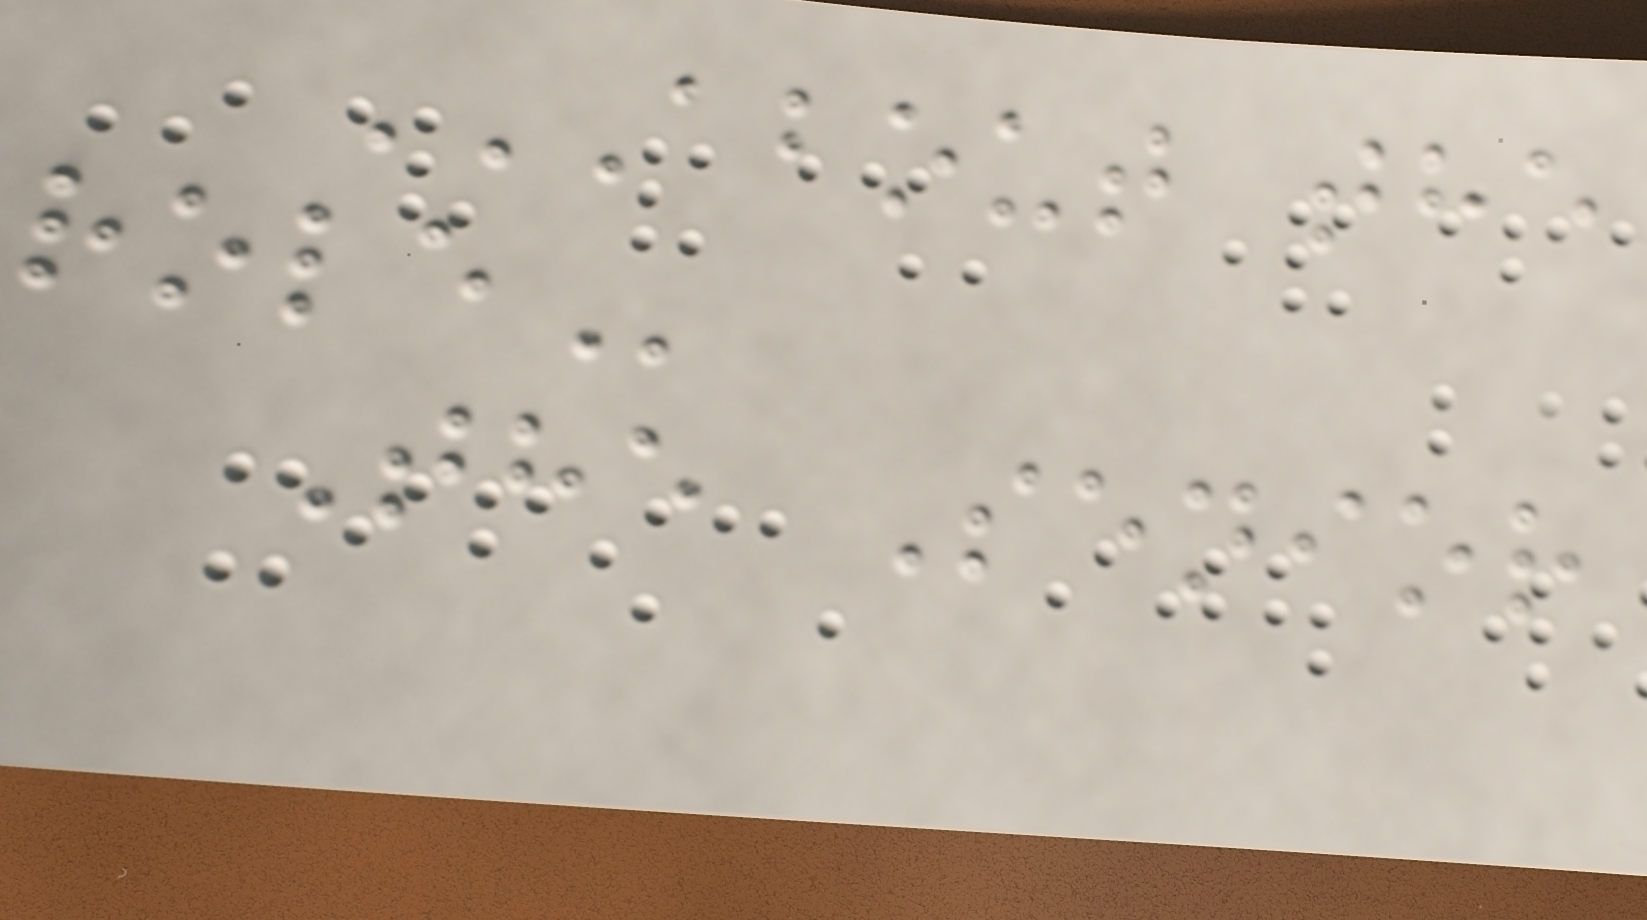ABOUT THE
ROLE
The Senior
